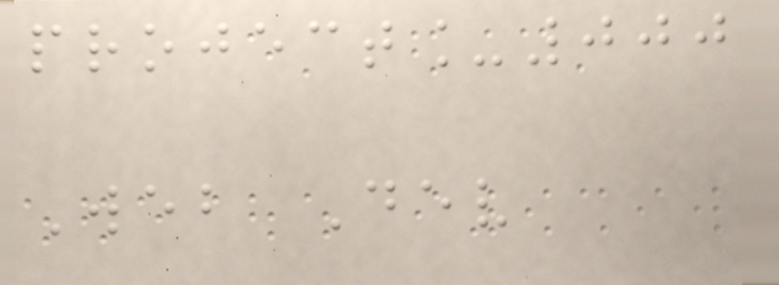project_000
Web Dev
